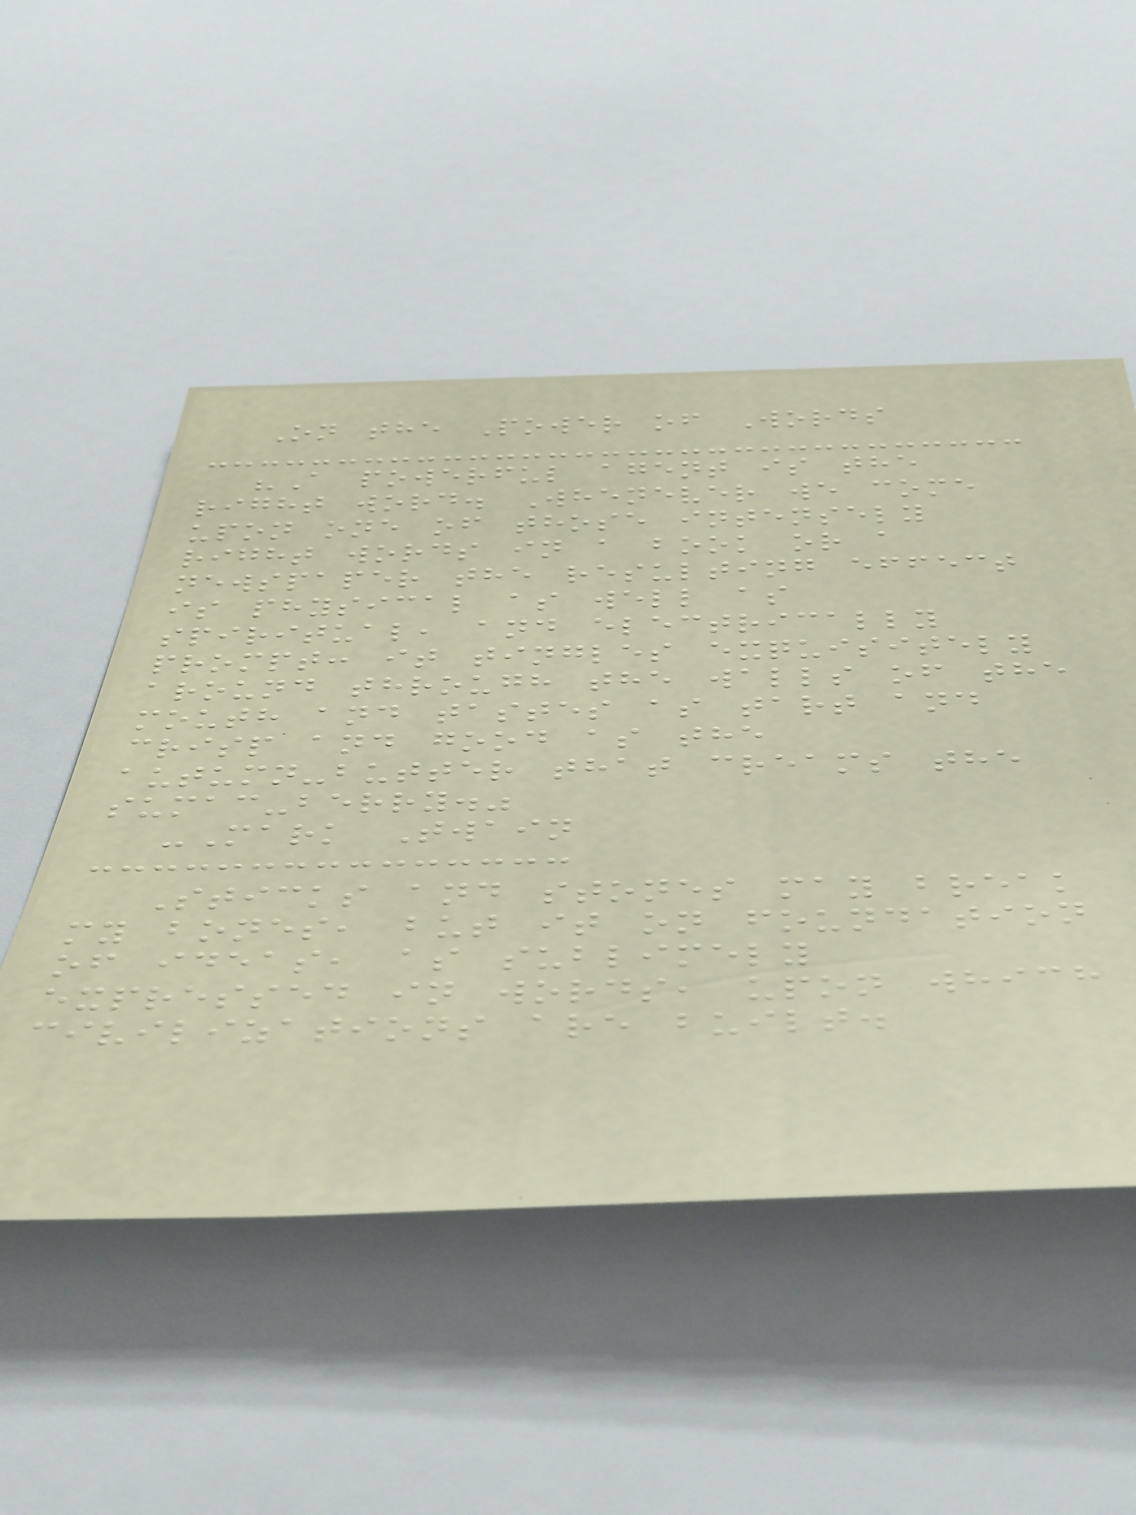On the Power of Words
"A powerful agent is the
right word. Whenever we come
upon one of those intensely
right words in a book or a
newspaper the resulting effect
is physical as well as
spiritual, and electrically
prompt: it tingles exquisitely
around through the walls of the
mouth and tastes as tart and
crisp and good as the
autumn-butter that creams the
sumac-berry."
-Mark Twain
Sticks and stones may break
my bones, but it on foundation
of ideas, as sublimely
expressed in words, upon which
civilizations are built.
